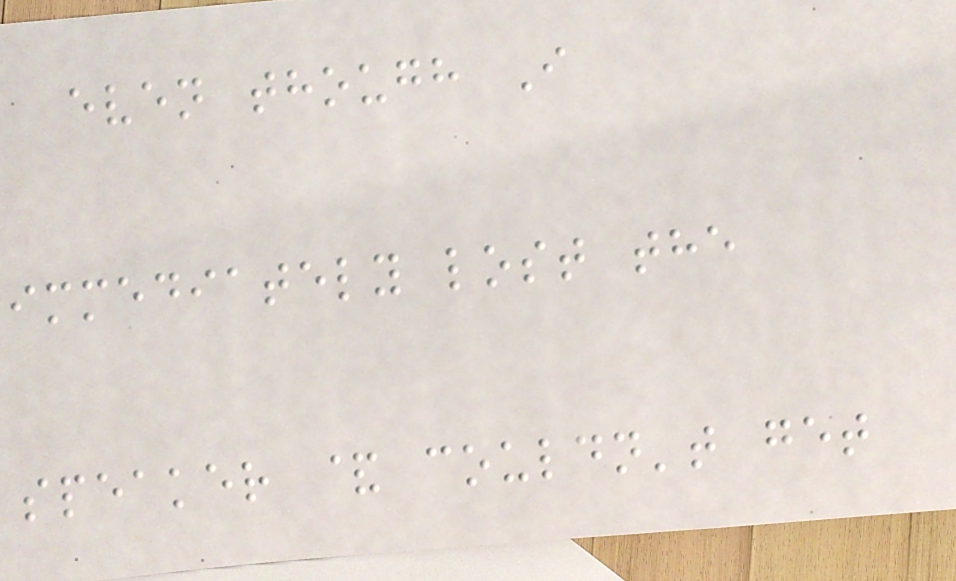even though I
immediately lost the
speaker & couldn't get
